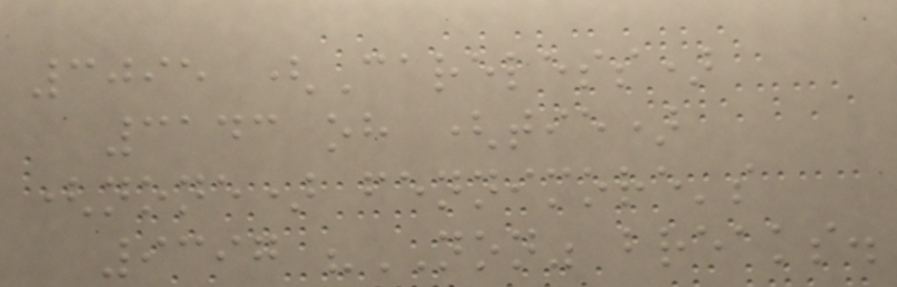3095 (Careless)
3143 oh (tie)
(none) fennimore's
9397 "NON" breaks.
